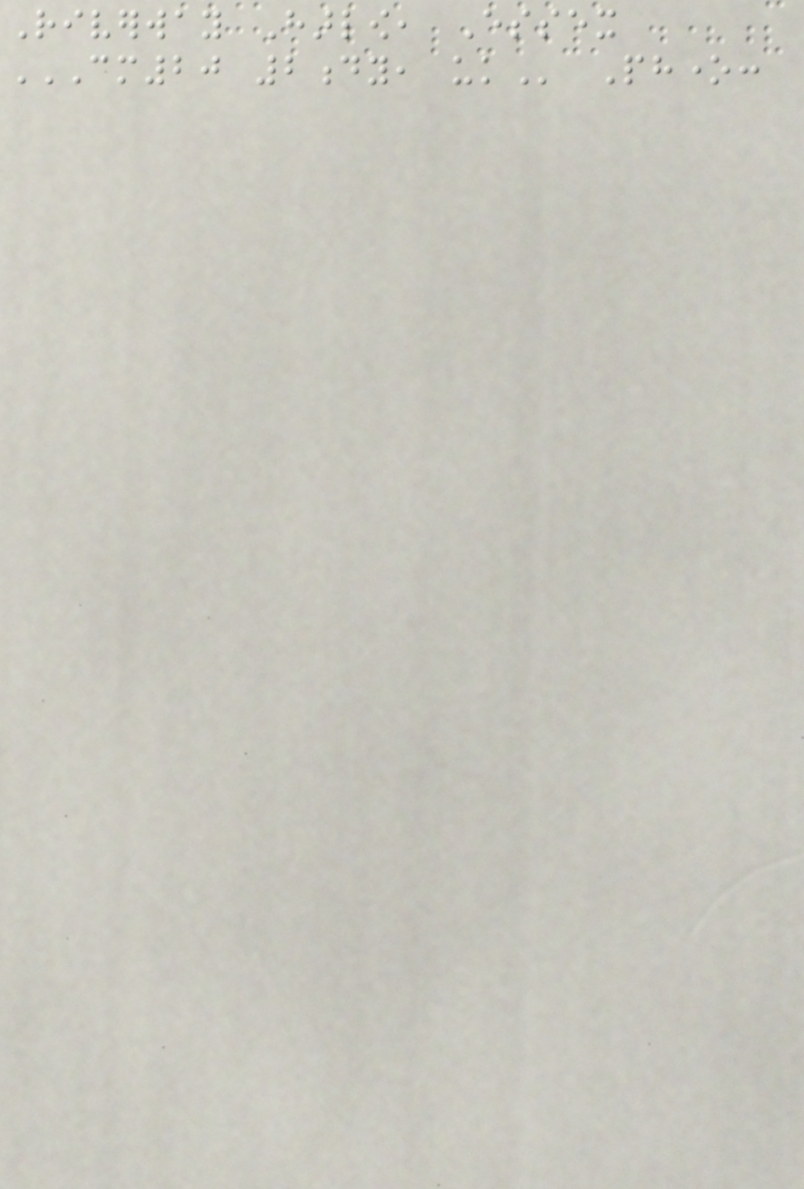Riverway Harlow, Essex
CM20 2DY, UK Phone:
